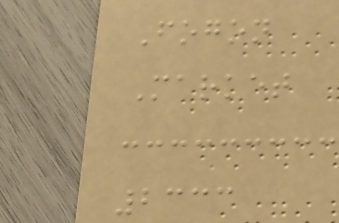Fogon
Market
2333
